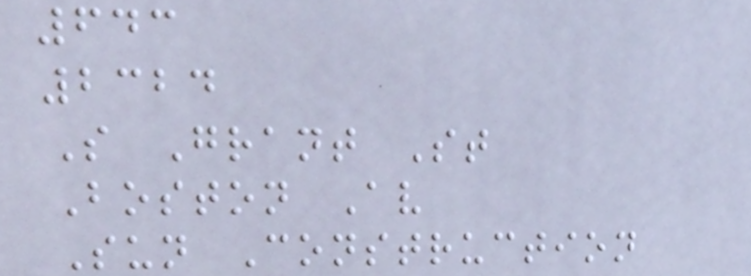643
2324
S Grant St
Boston Av
Sun Construction
